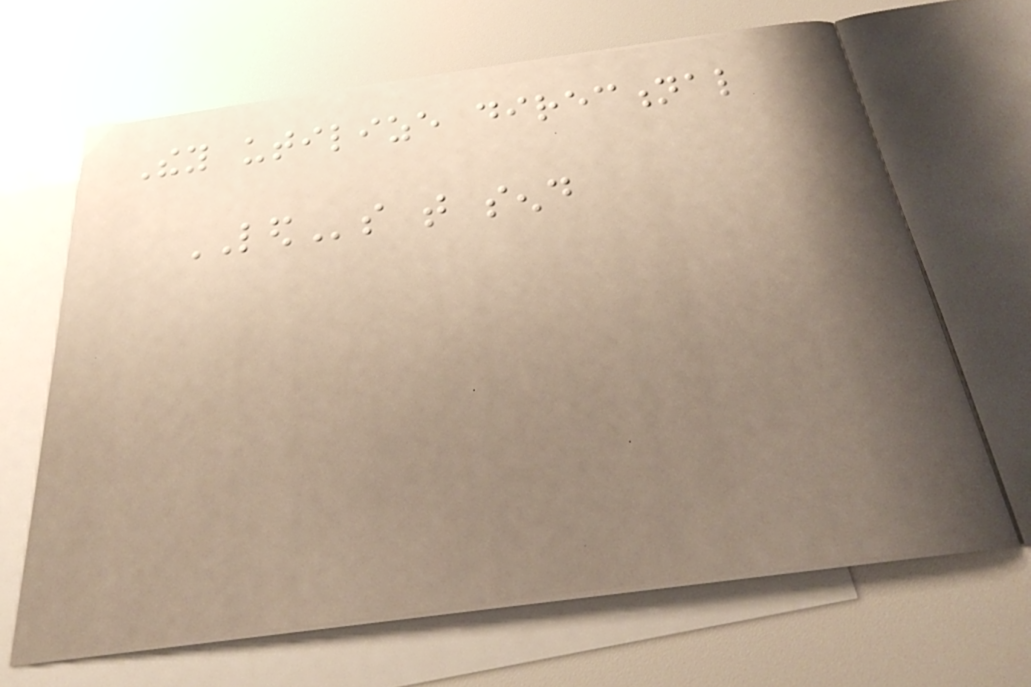They utilize directional
LEDs that send
